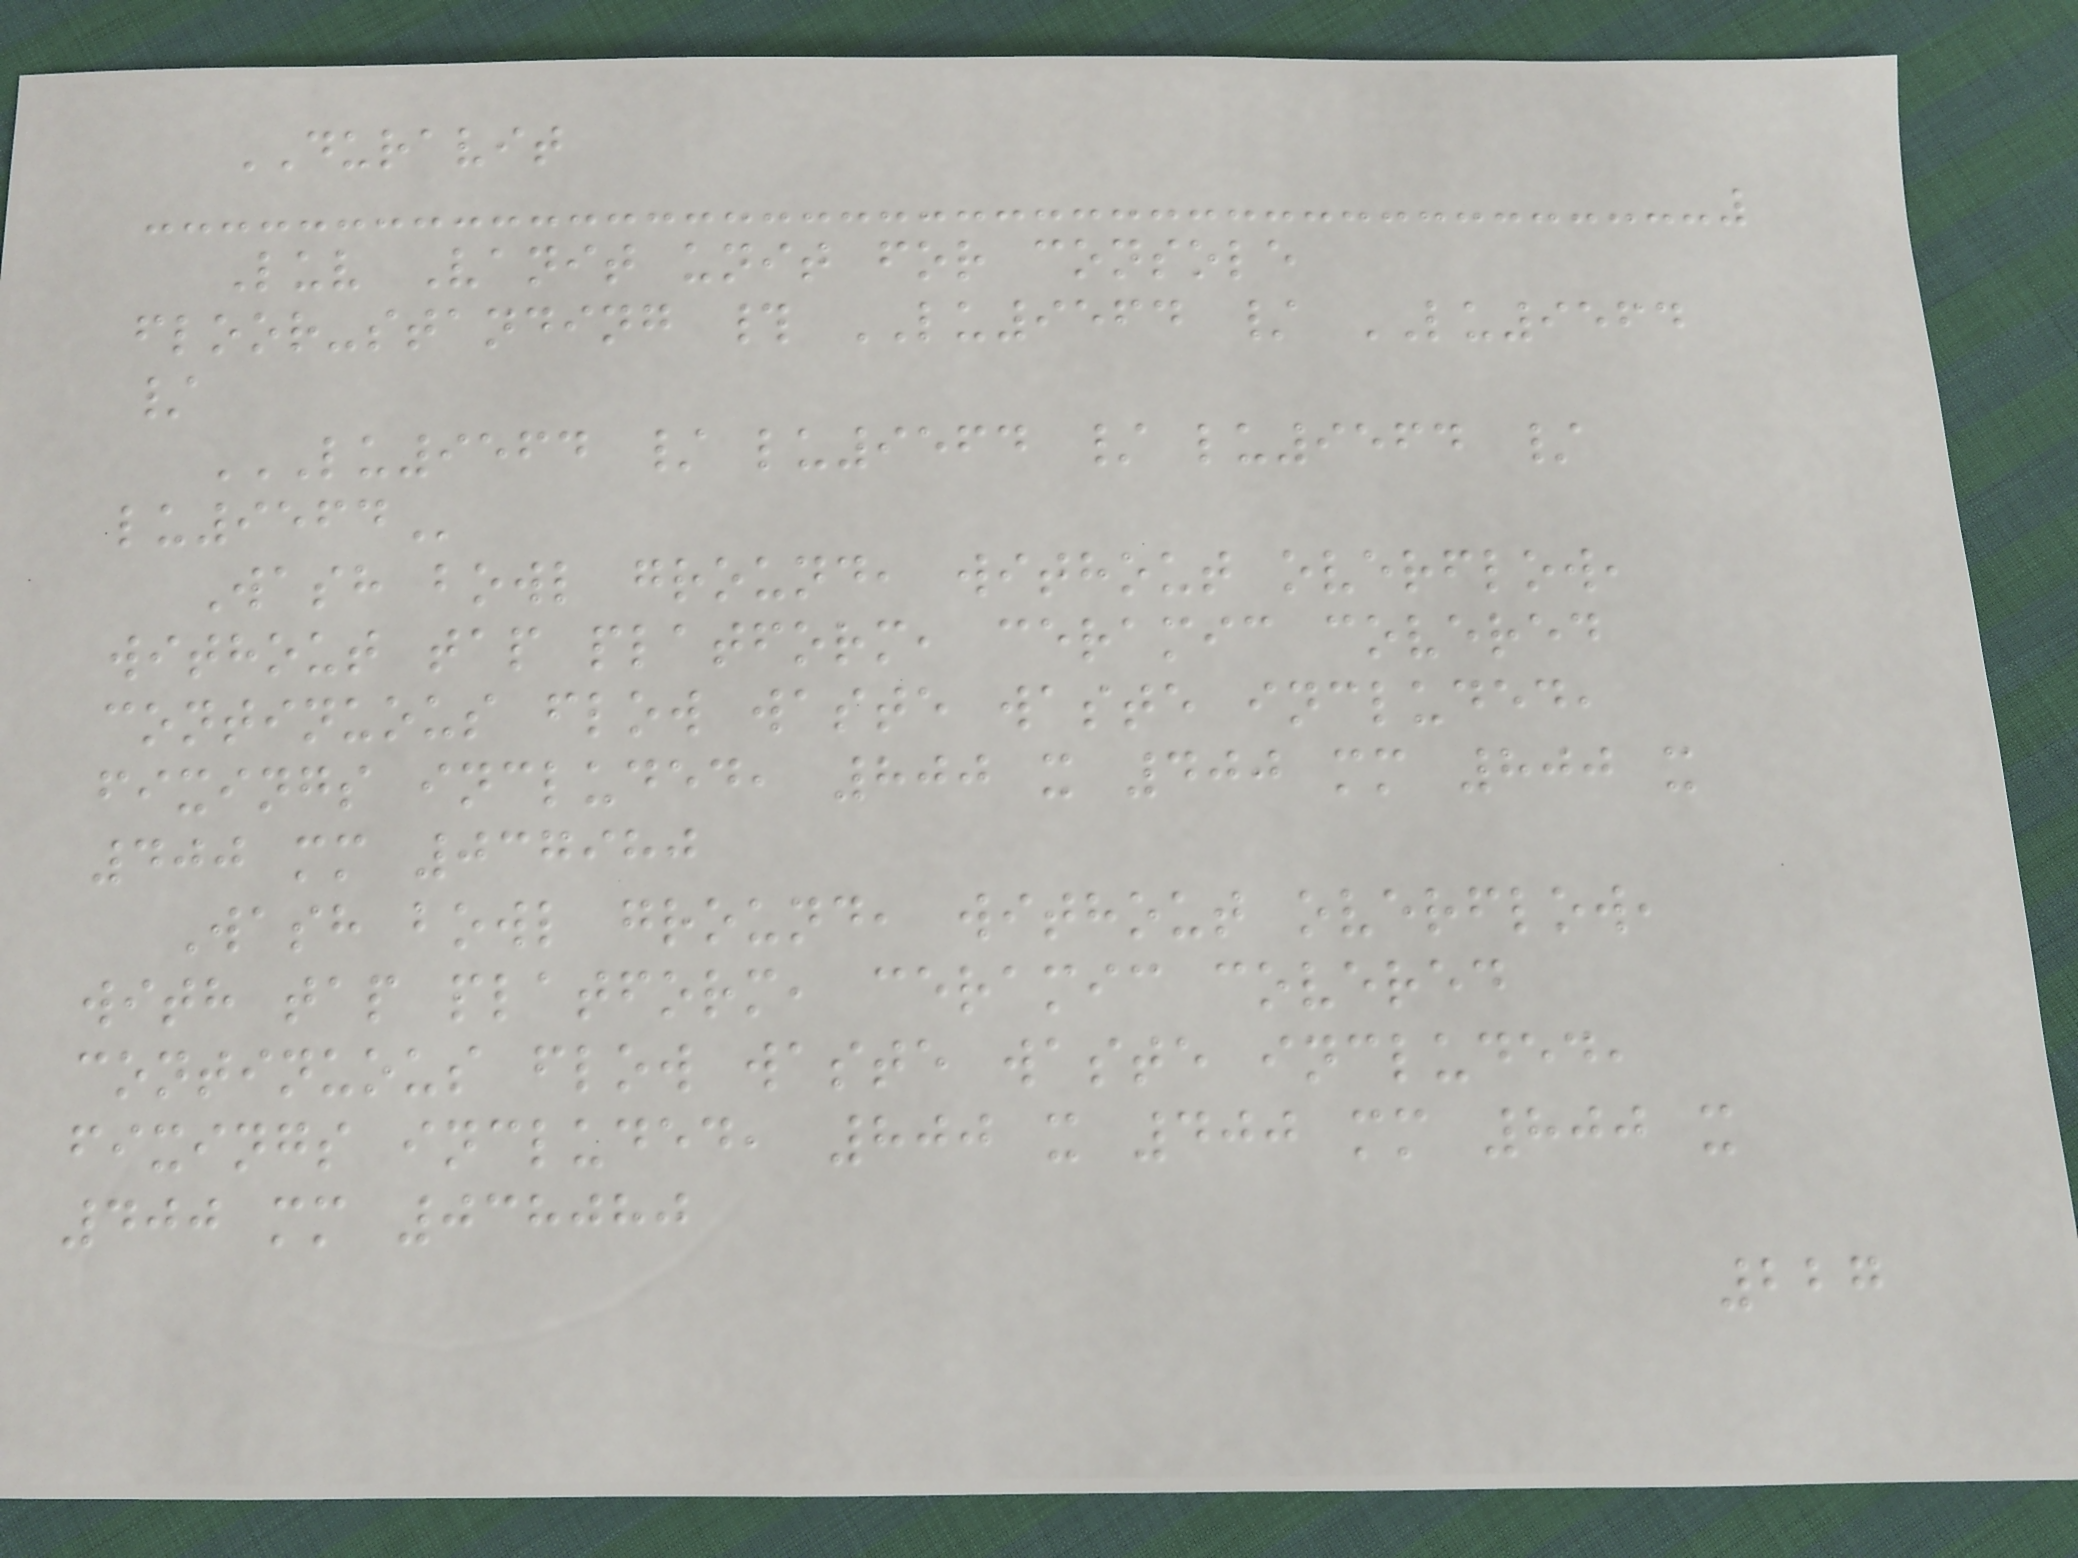DURAVIT
Luv Vanit unit for console
floor-standing # LU9564 / LU9564
/
LU9564 / LU9564 / LU9564 /
LU9564
Wash bowl ground, without overflow,
without tap platform, ceramic covered
continuous flow waste waste included,
fixings included, 800 x 400 mm 800 x
400 mm 037980
Wash bowl ground, without overflow,
with tap platform, ceramic covered
continuous flow waste waste included,
fixings included, 800 x 400 mm 800 x
400 mm 038080
227
